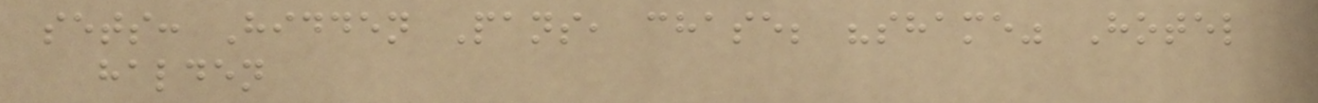sets: Hidden Pans, chase; "shame" Hotel
halden
